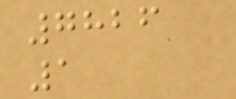7826
1
